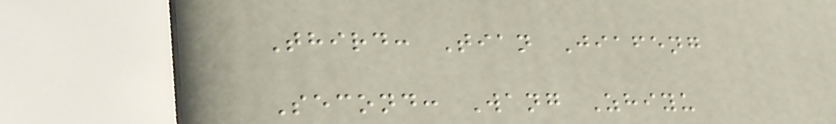Third: Tian Jiafeng
Second: Wang Zhiyu
